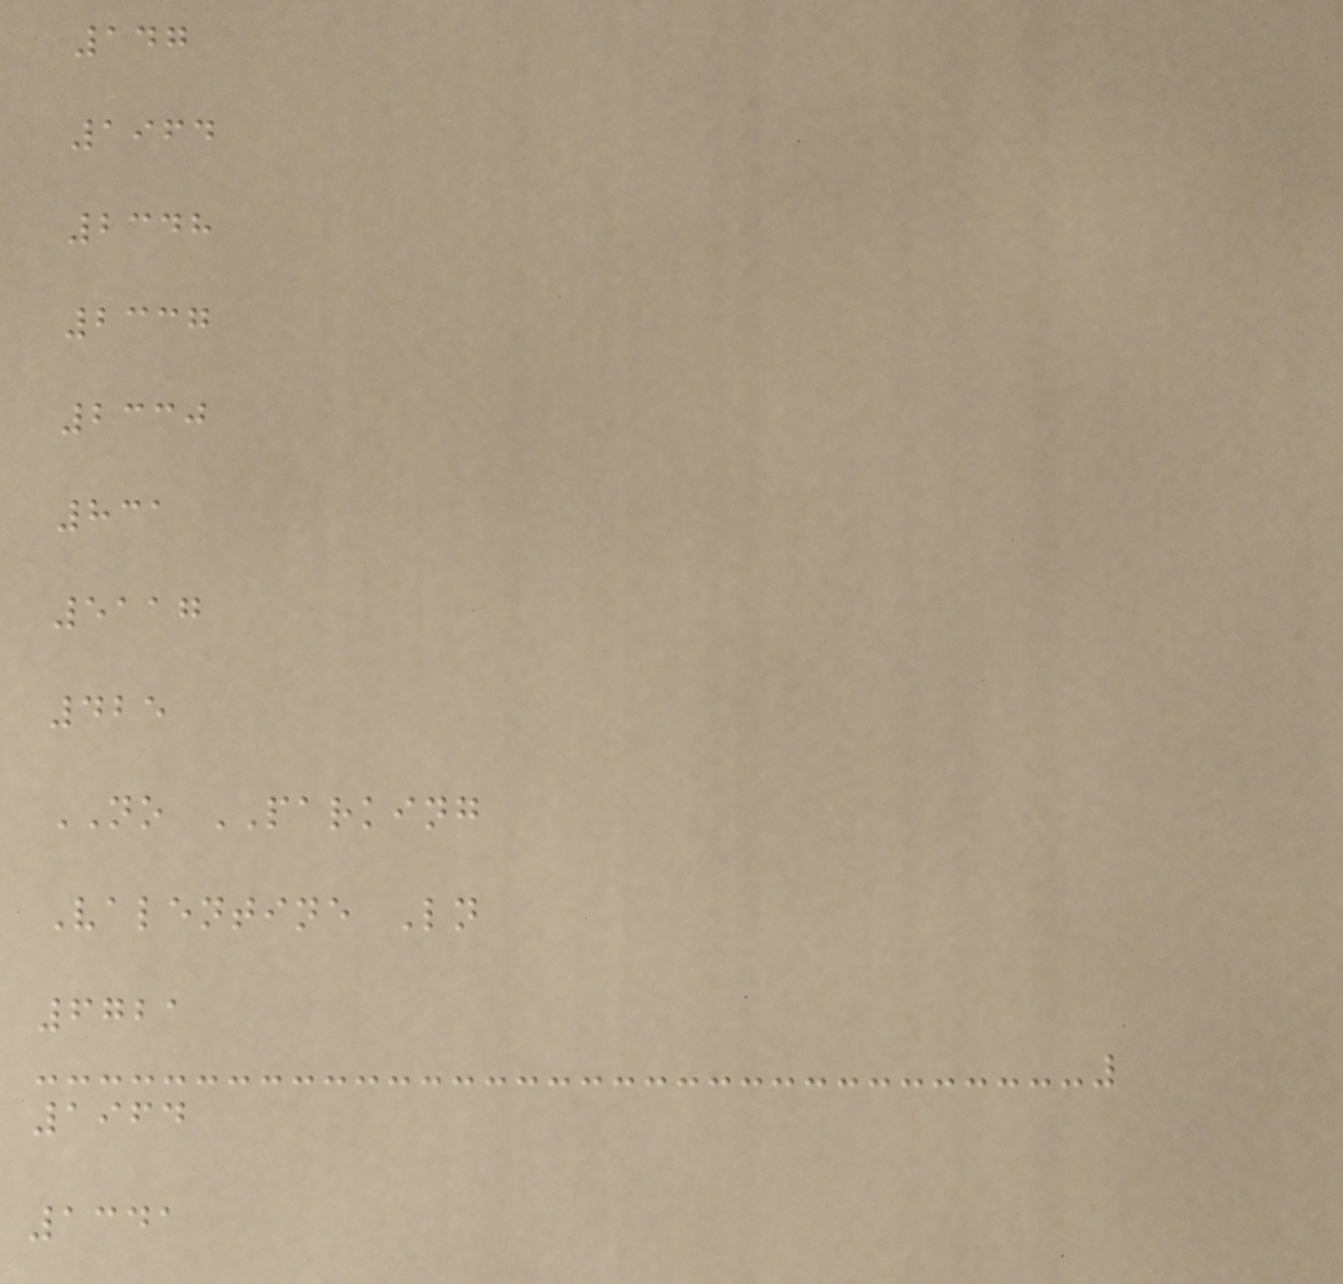147
1964
2348
2337
2330
831
5117
425
NO PARKING
Valentine Ln
6721
1964
1341
